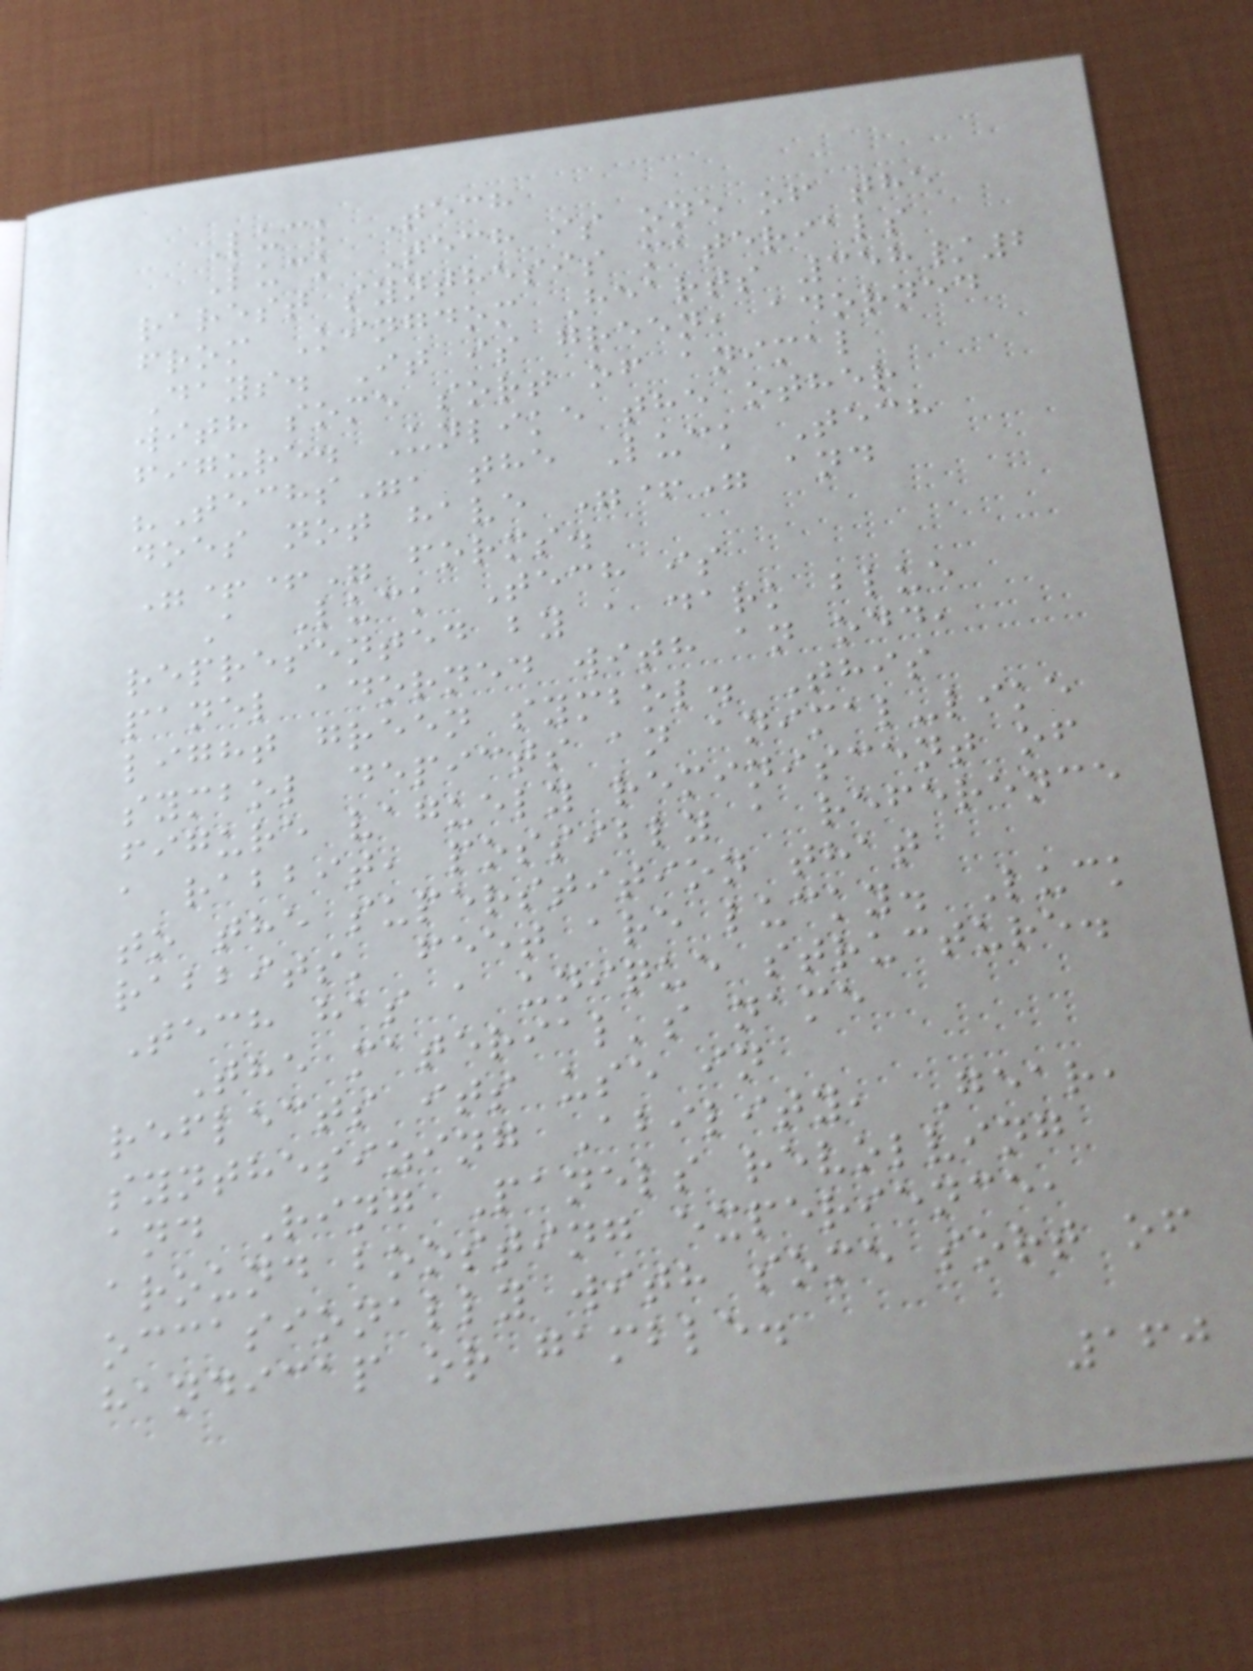Luck Tech
Luck Tech is one of the
rarest synthesis materials
from Kingdom Hearts 358/2
Days. It is green, adorned
with some sort of animal
figure. Unlike the other
"Techs", the Luck Tech
does not have "+" and
"++" forms.
A Luck Tech is
represented by a dark blue
panel adorned with an odd,
light green symbol. This
symbol depicts an animal-like
figure vaguely reminiscent of
a rabbit, possibly a reference
to the superstition that
rabbits' feet are lucky. Luck
Tech has a unique structure.
The material's name
reflects its use in
synthesizing Ability, Gear,
and Ring Panels revolving
around boosting experience,
occasionally with some sort of
handicap or gamble.
160
